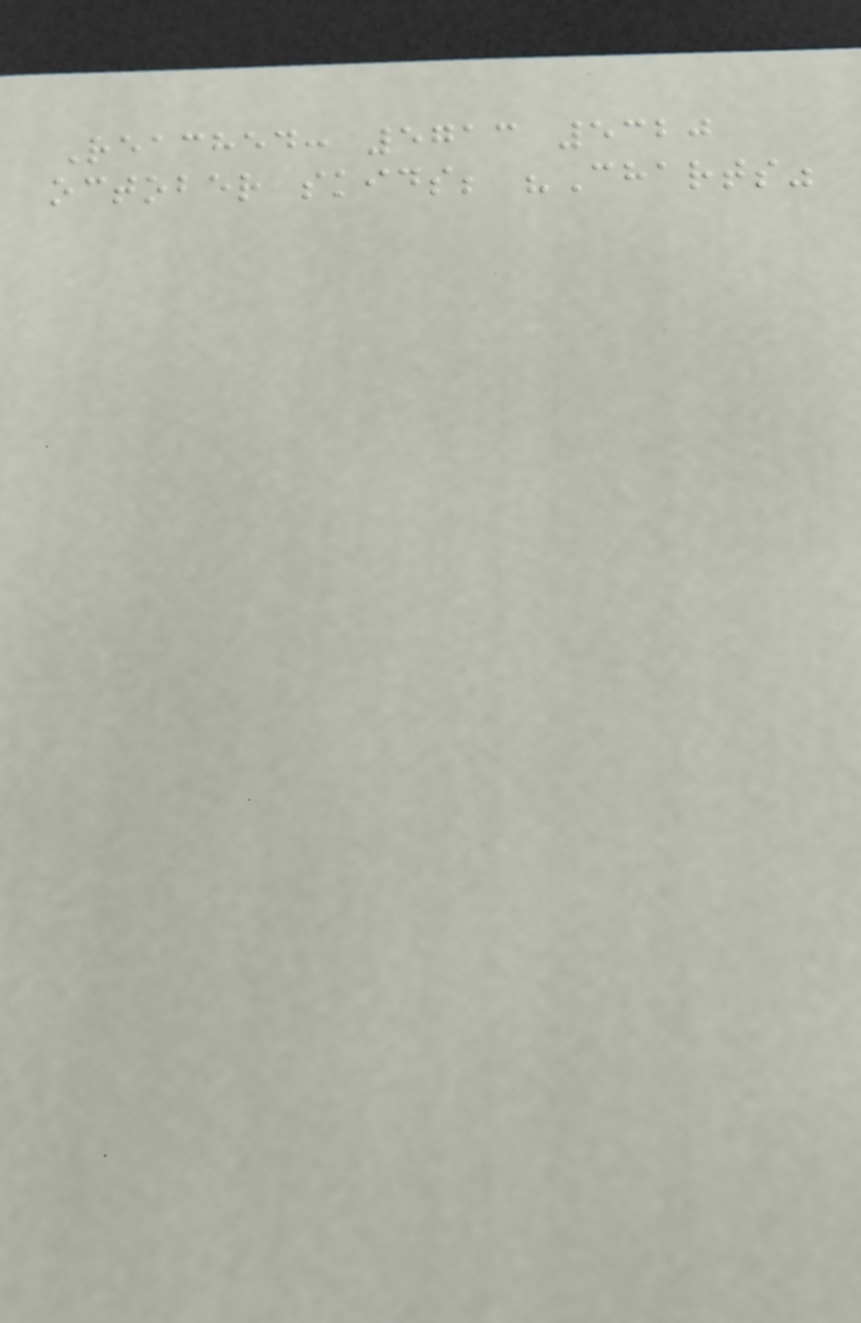Reached: 5713 5320
october skids; "Charts"
